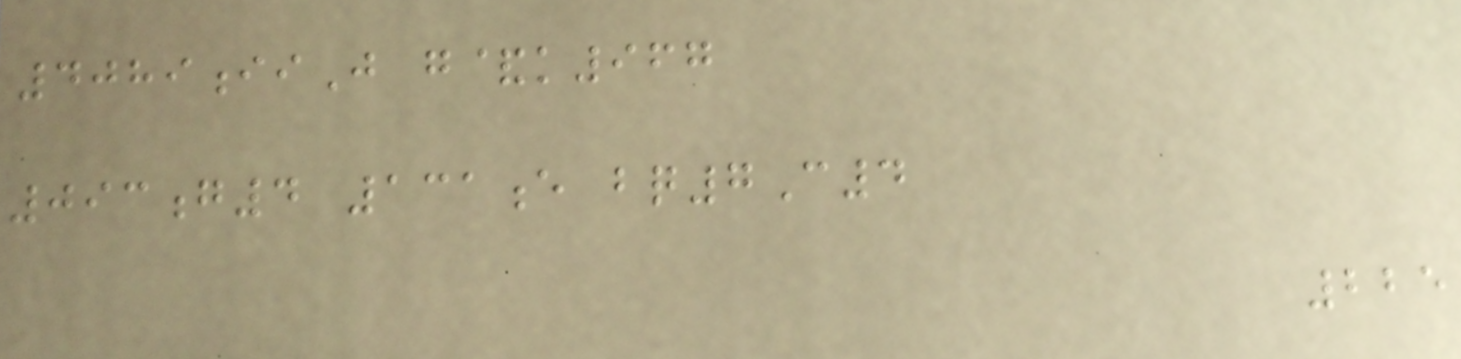4089iiJ g&k967
093g4 131e bq7C4
225
